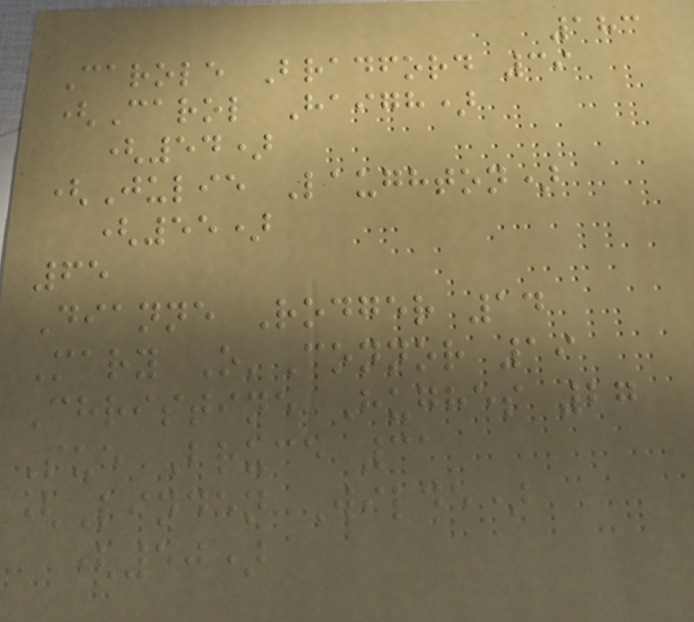183
Carole Bradford 39
(Carol Haigh)
(54)
(Julie Laughton)
(55)
65
Dianne Rodger 14
Mary O'Connor 19
Christine Hughes 27
Sue Bruce 31
(Linden Wilde)
(50)
